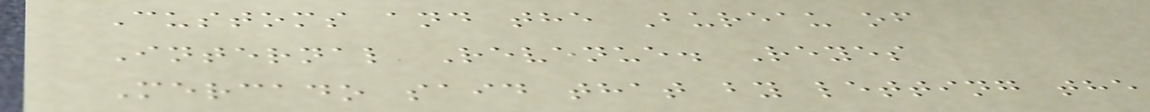Customs and the Bureau of
Internal Revenue. Reyes
Mercado said that by letting the
